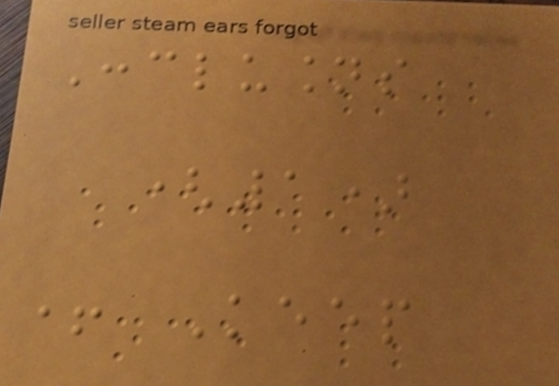Conclusions
(1)
+ Keep
